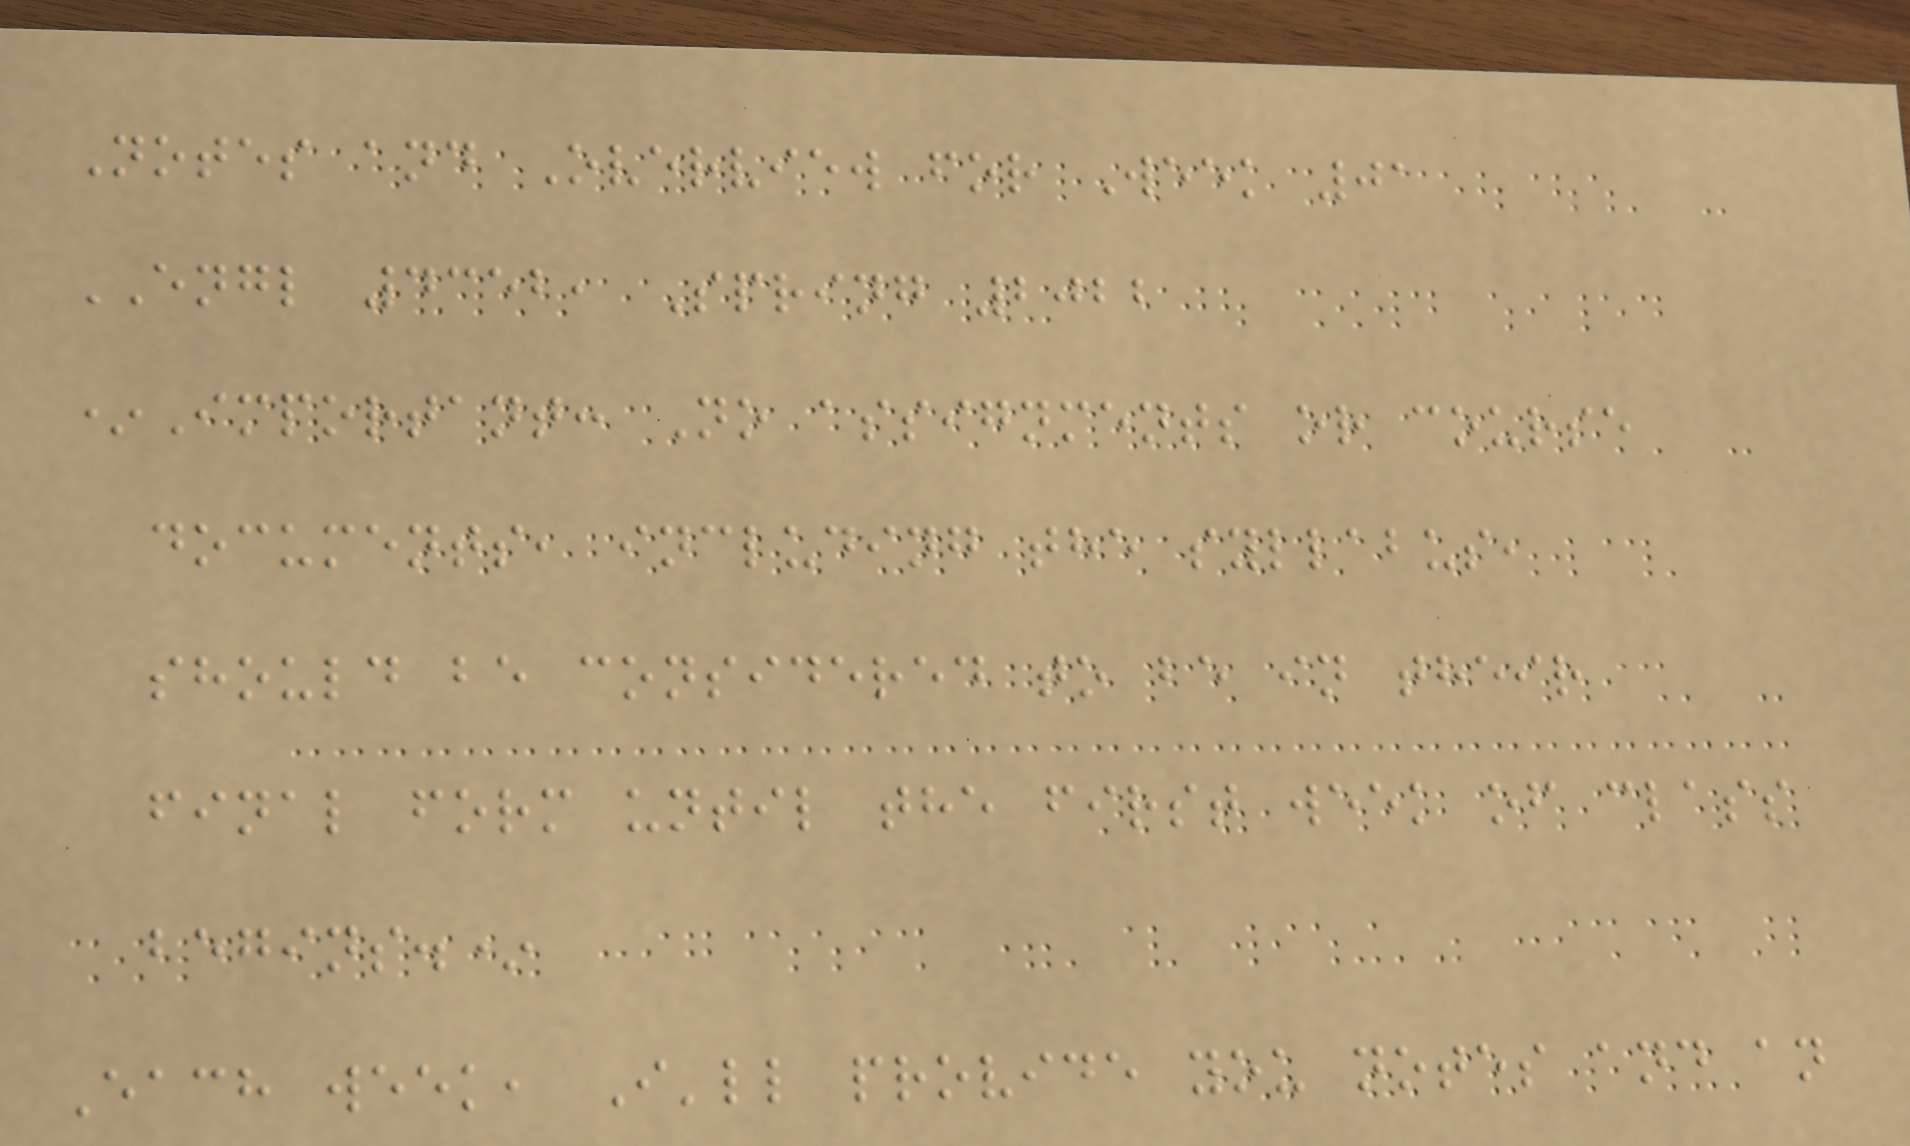Notes and Overview for Week 01
ENGL 4352, Spring 2022
*Important: No assignments or course
documents, including the syllabus,
should be considered to be in their
final form until the first week of class
begins.*
Each week, I'll provide you notes and an
